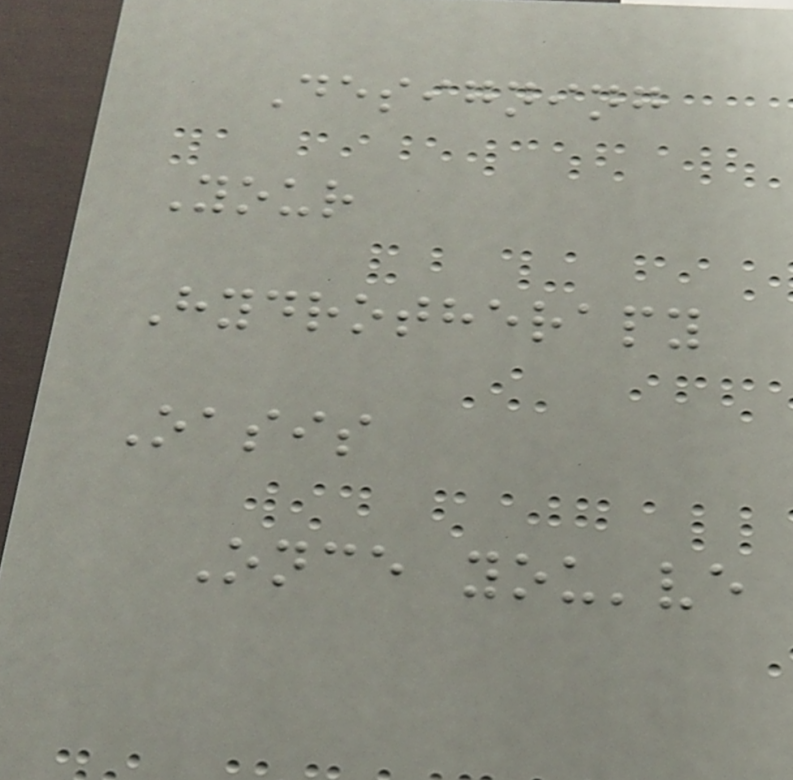Designing
Your
Hydrotherapy
Oasis
Once you've
